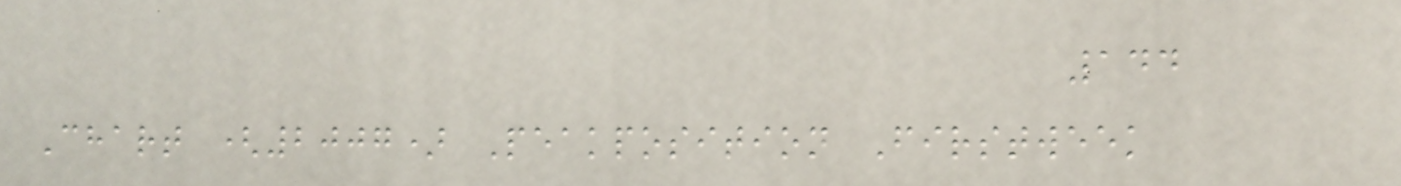144
Chart (2007) Peakposition Firstweek
